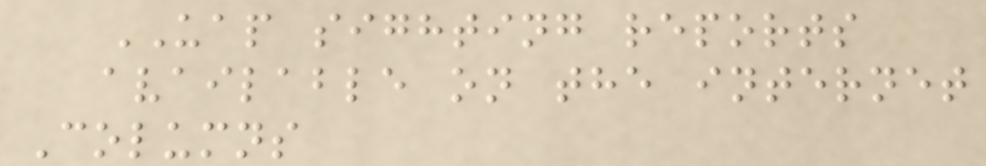UAP sighting reports
available on the internet
Columns
